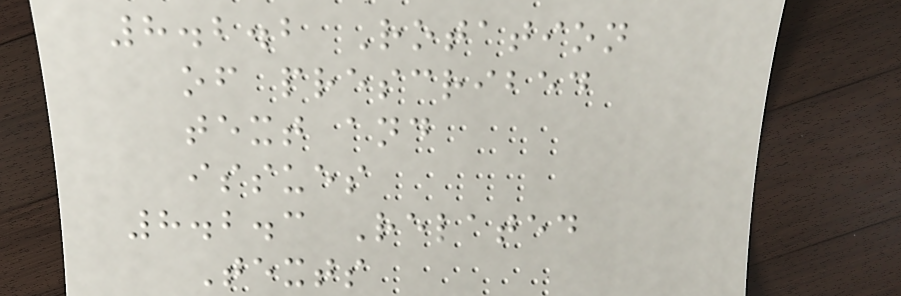8.2.2 Rotation
of prescribed
text and
issues
8.2.3 Related
Texts
